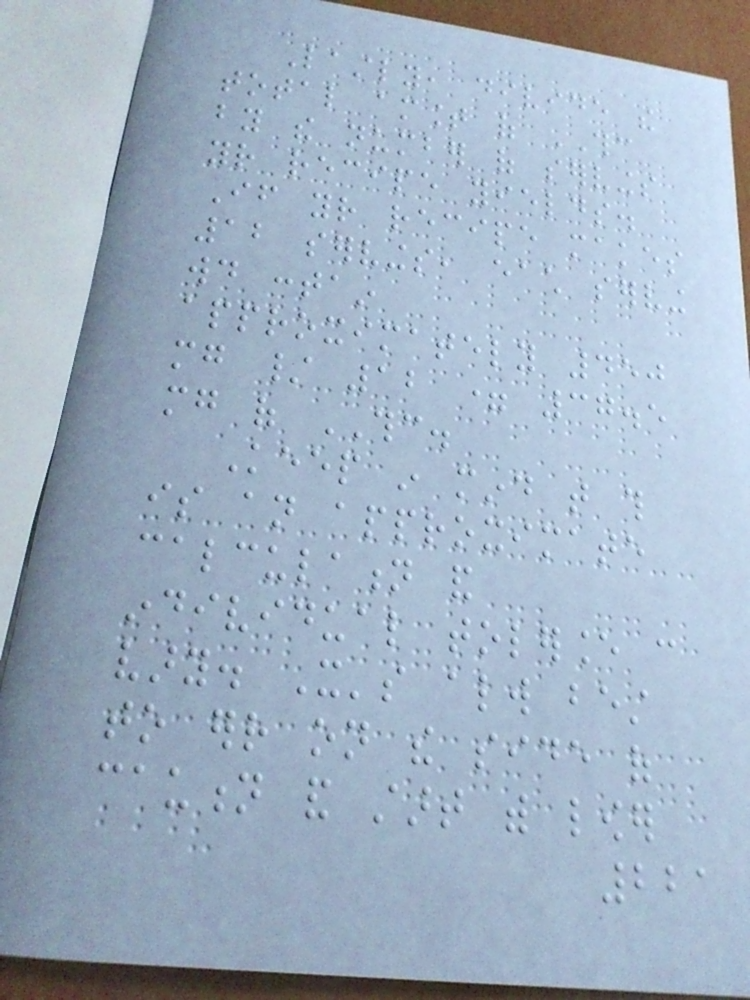Lastly, divide the
total amount of THC
by the number of servings
your recipe yields.
If your recipe makes
12 servings, each serving
would contain
approximately 450
mg / 12 = 37.5
mg of THC.
Keep in mind that this
is an approximate
calculation and
individual tolerance can
vary. It's always best
to err on the side of
caution and start with lower
221
